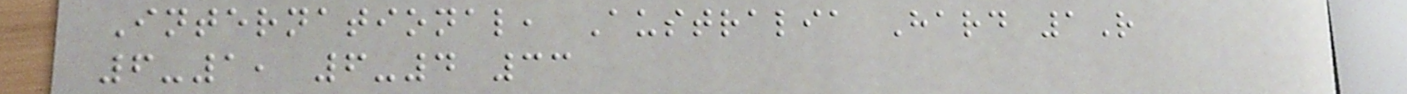International, Australia Hard 1R
6-1, 6-4 33
